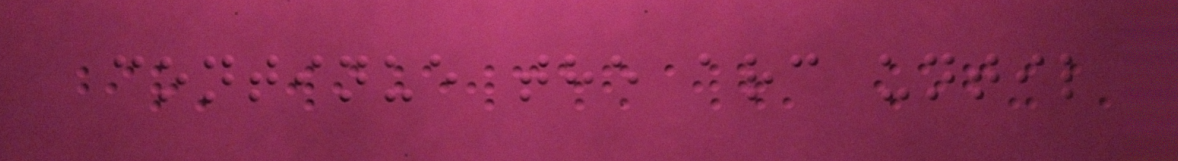continue the arc until
